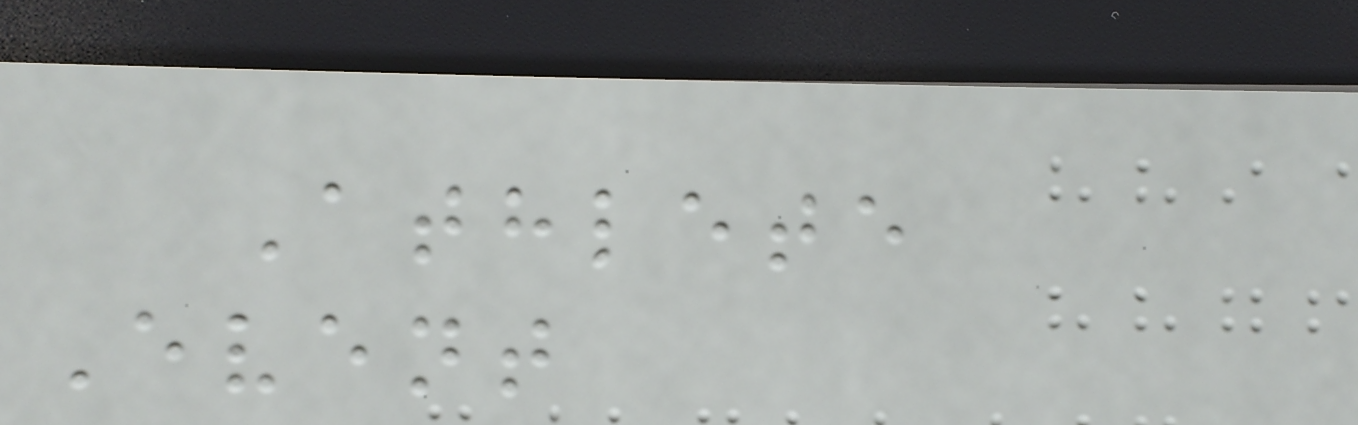Athlete
Event
